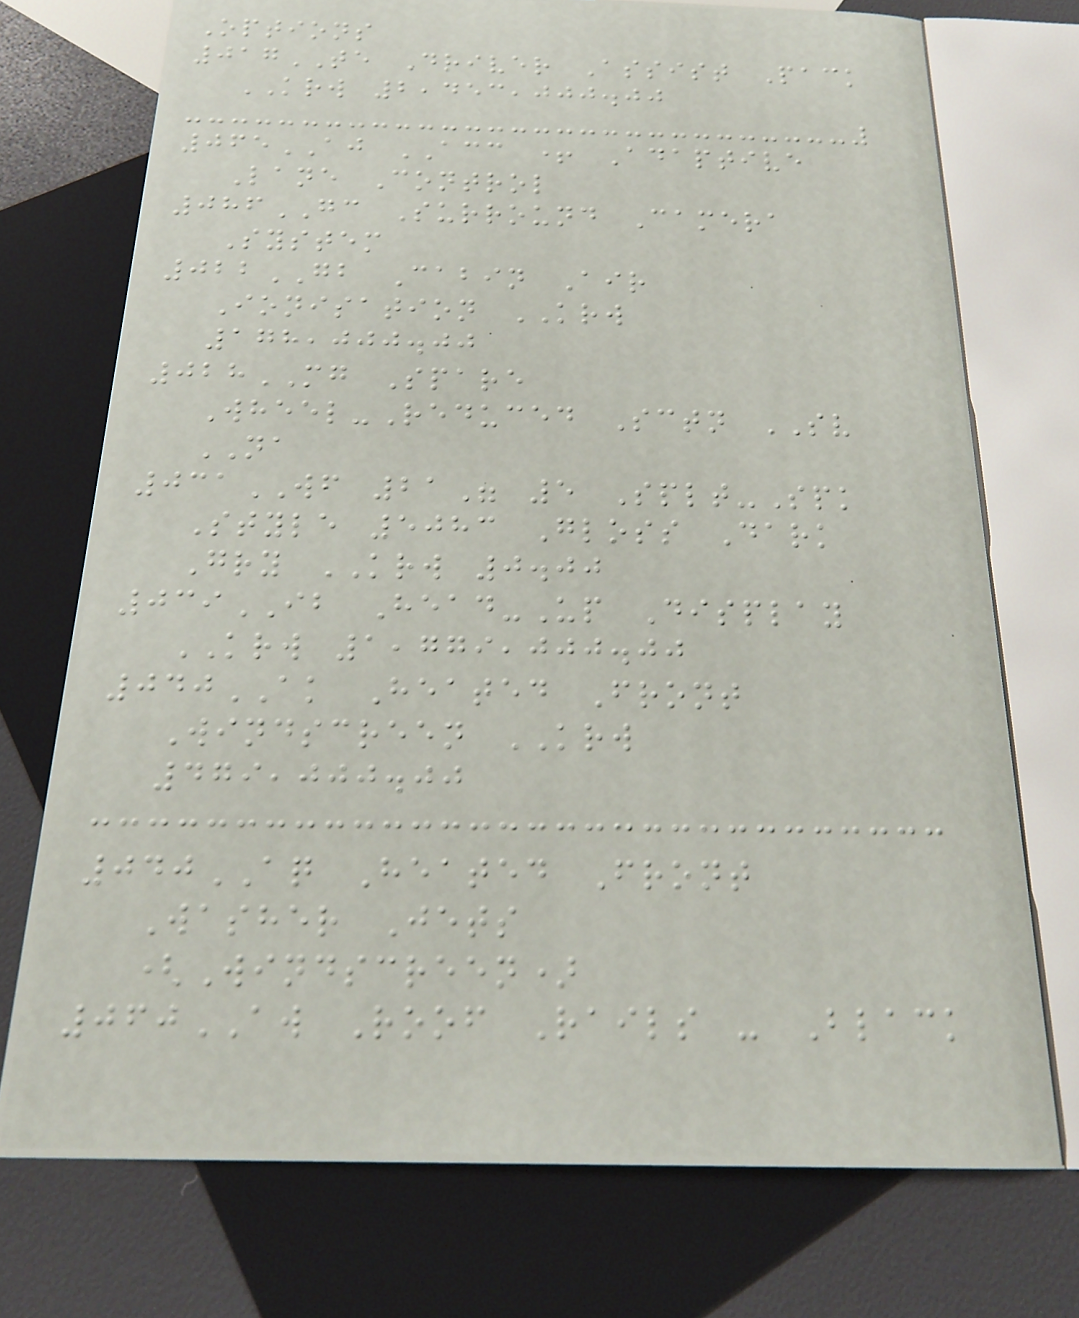Options
017TE Driver Assist Pack
KRW 2,453,000.00
065AJ ACC + Adaptive
Lane Control
086GC Surround Camera
System
022GB Cabin Air
Ionisation KRW
178,000.00
028MG Spare
Wheel-Reduced Sctn SV
NA
031WF 21" 5 Splt-Spk
Style 5083 Gloss Dark
Gry KRW 0.00
039IB Head-Up Display
KRW 1,779,000.00
040AK Heated Front
Windscreen KRW
479,000.00
040AQ Heated Front
Washer Jets
(Windscreen)
060AW Roof Rails - Black
